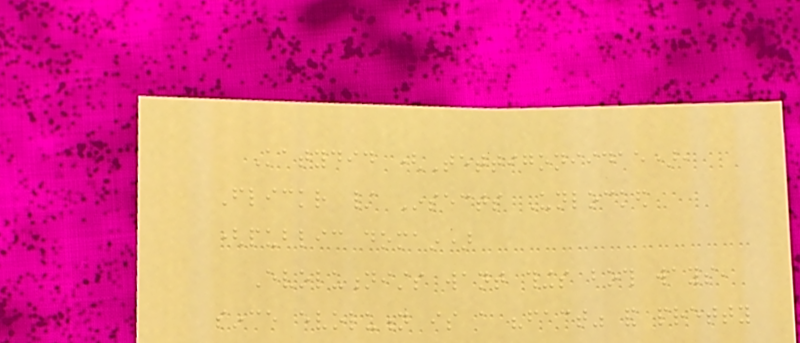Katydid (Tettigoniidae),
Flickr / Insects Unlocked
(public domain)
Evolutionists want things both ways,
since evolution is a "fact" and pretty
